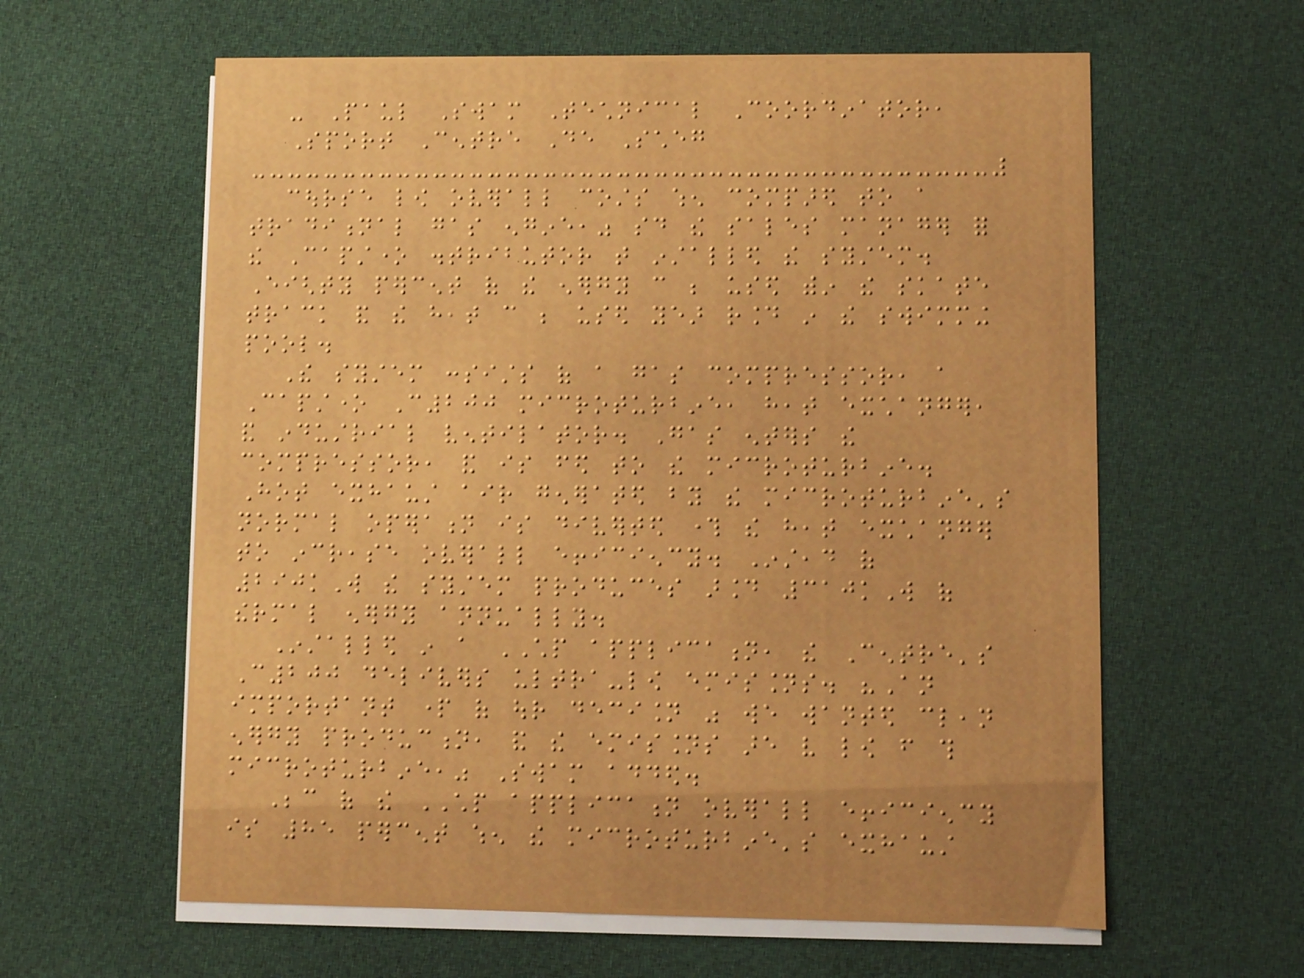- Paul Swam Technical Coordinator,
Sport Centre De Scheg
course low overall costs when compared to a
traditional gas engine," said the sales manager for
the Capstone distributor that installed the system.
Eighty percent of the energy can be used within the skate
track and the heat can be used year round in the swimming
pool.
The system consists of a gas compressor, a
Capstone C200 microturbine, heat exchanger,
and industrial ventilator. Gas enters the
compressor, and is fed to the microturbine.
Hot exhaust air generated by the microturbine's
normal operation is diverted through the heat exchanger
to increase overall efficiency. Instead of
290kW the system produces around 310kW of
thermal energy annually.
Installed in a CHP application, the Centre's
C200 delivers ultra-low emissions. "An
important part of our decision was we wanted clean
energy production, and the emissions are very low from this
microturbine," Swam added.
Because of the CHP application overall efficiency
is 85 percent when the microturbine's exhaust
